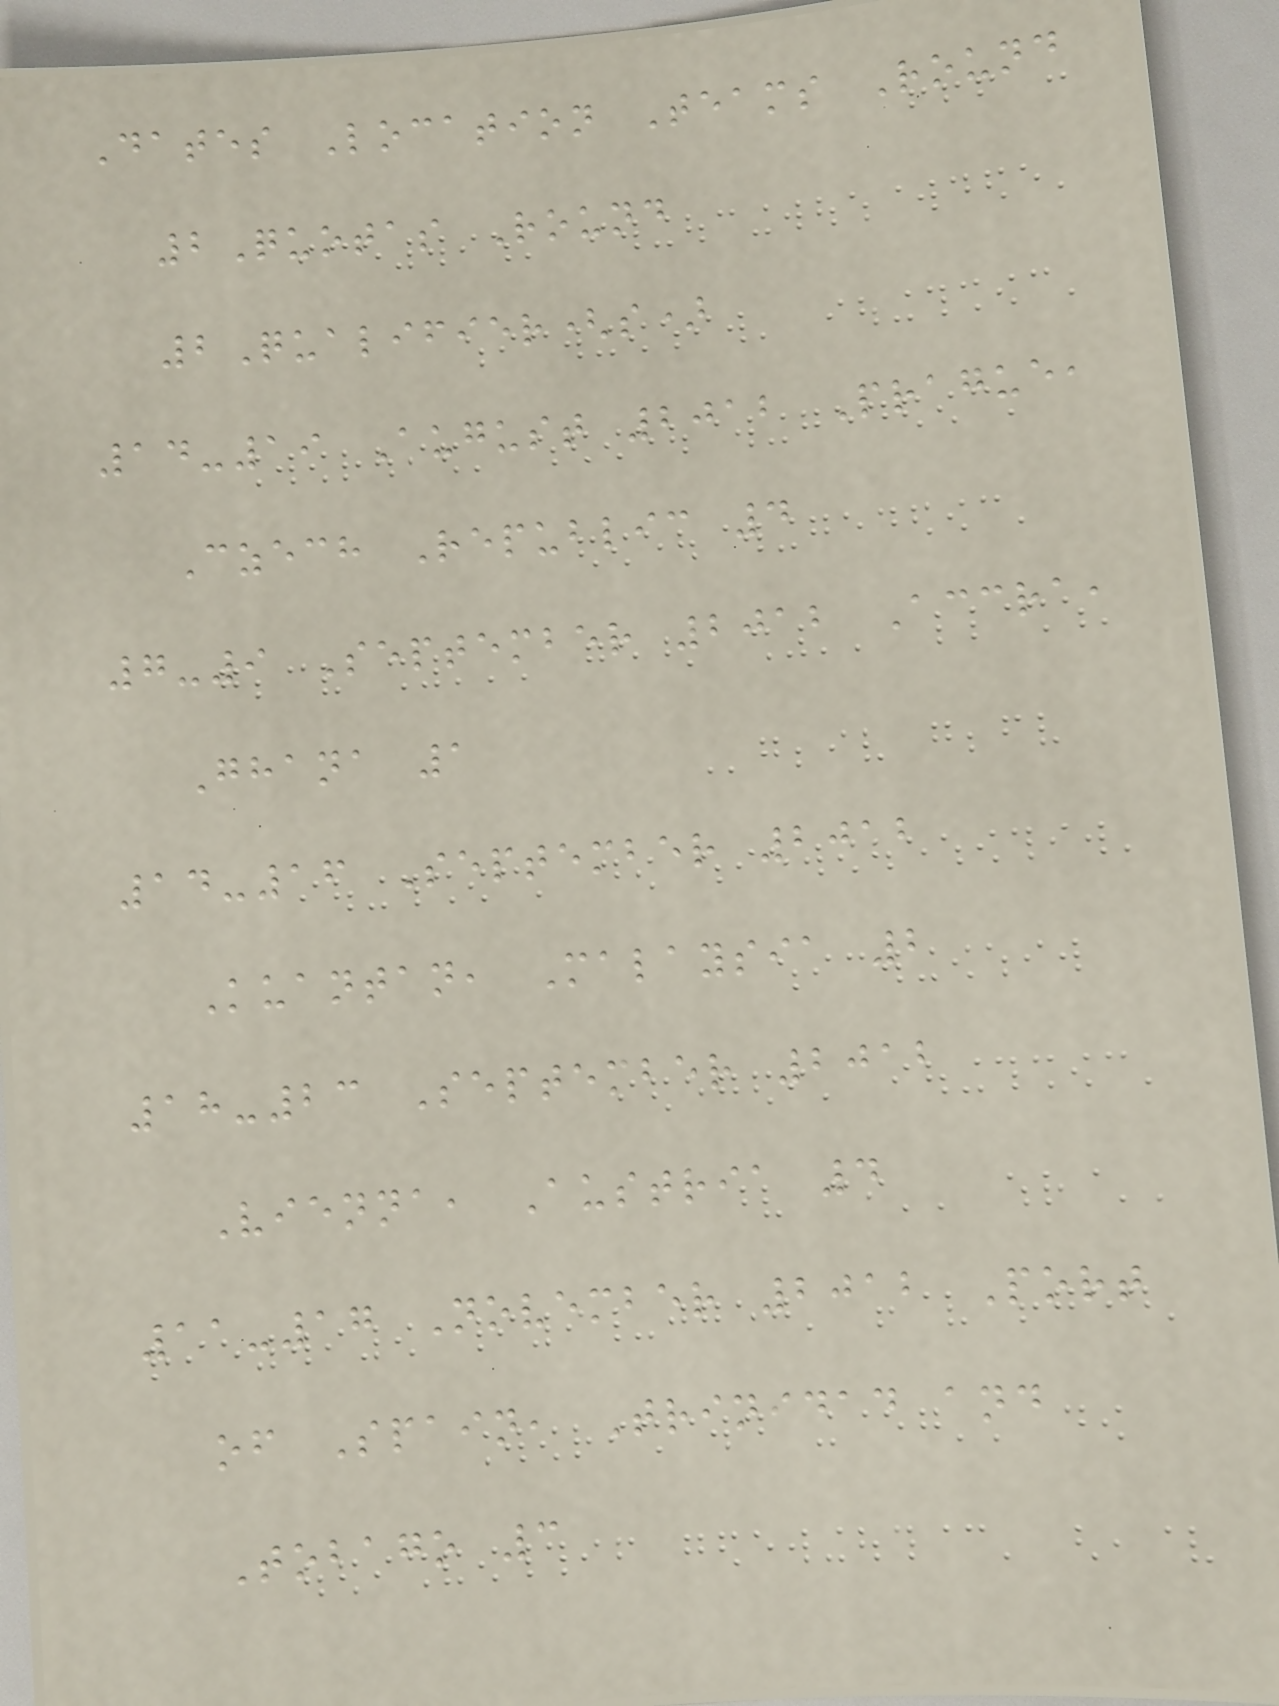Dates Location Teams Round
2Quotas Round
2Qualifier(s)
14-19 August 2012 Prague,
Czech Republic 4
7-9 September 2012 Accra,
Ghana 1
14-16 September 2012
Kuantan, Malaysia 2
18-23 September 2012
Vienna, Austria 4
11-17 November 2012 Port
of Spain, Trinidad and
Tobago 3
